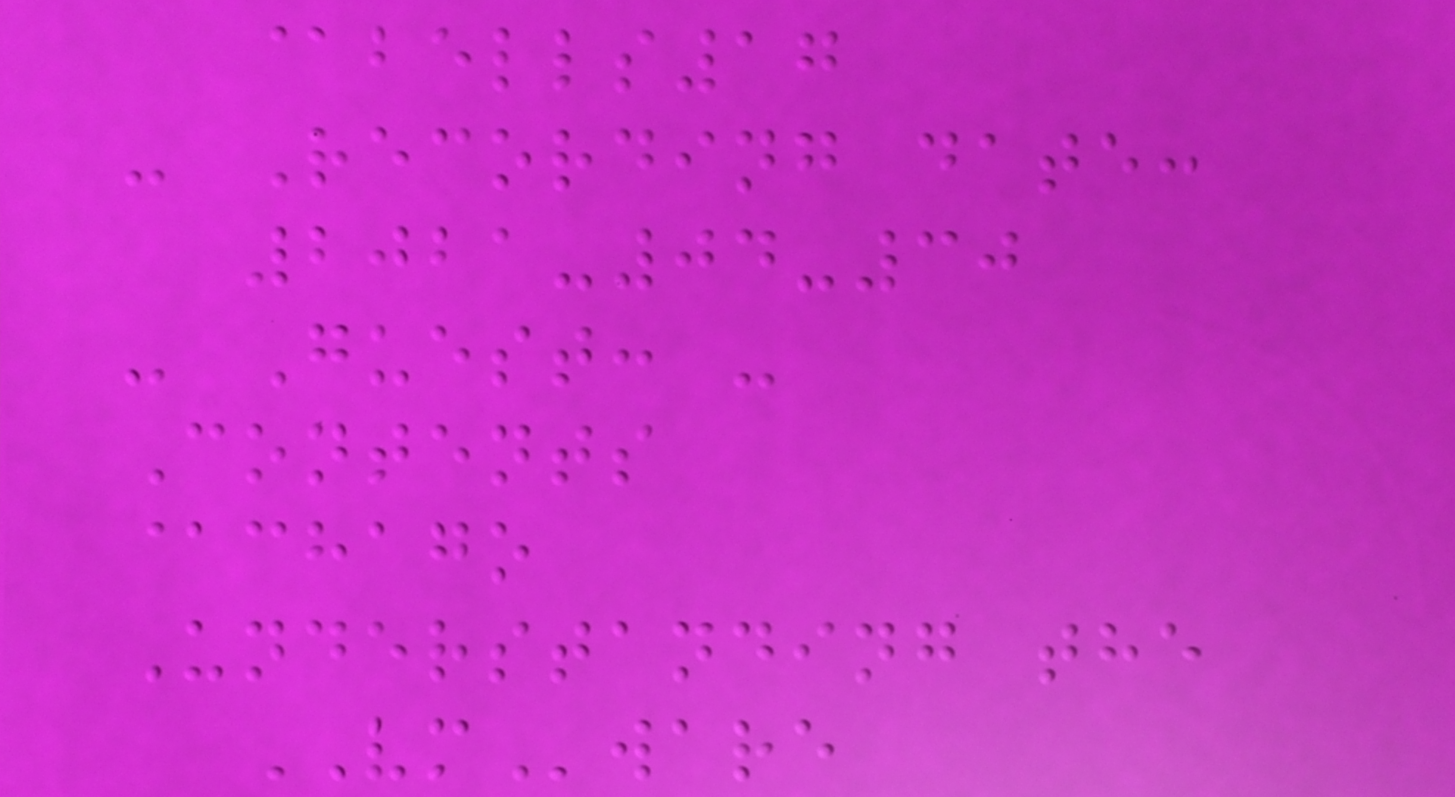@bells17
- Recording date:
2021-04-30
- Guest: -
Contents
@chago
Understanding the
VMware
